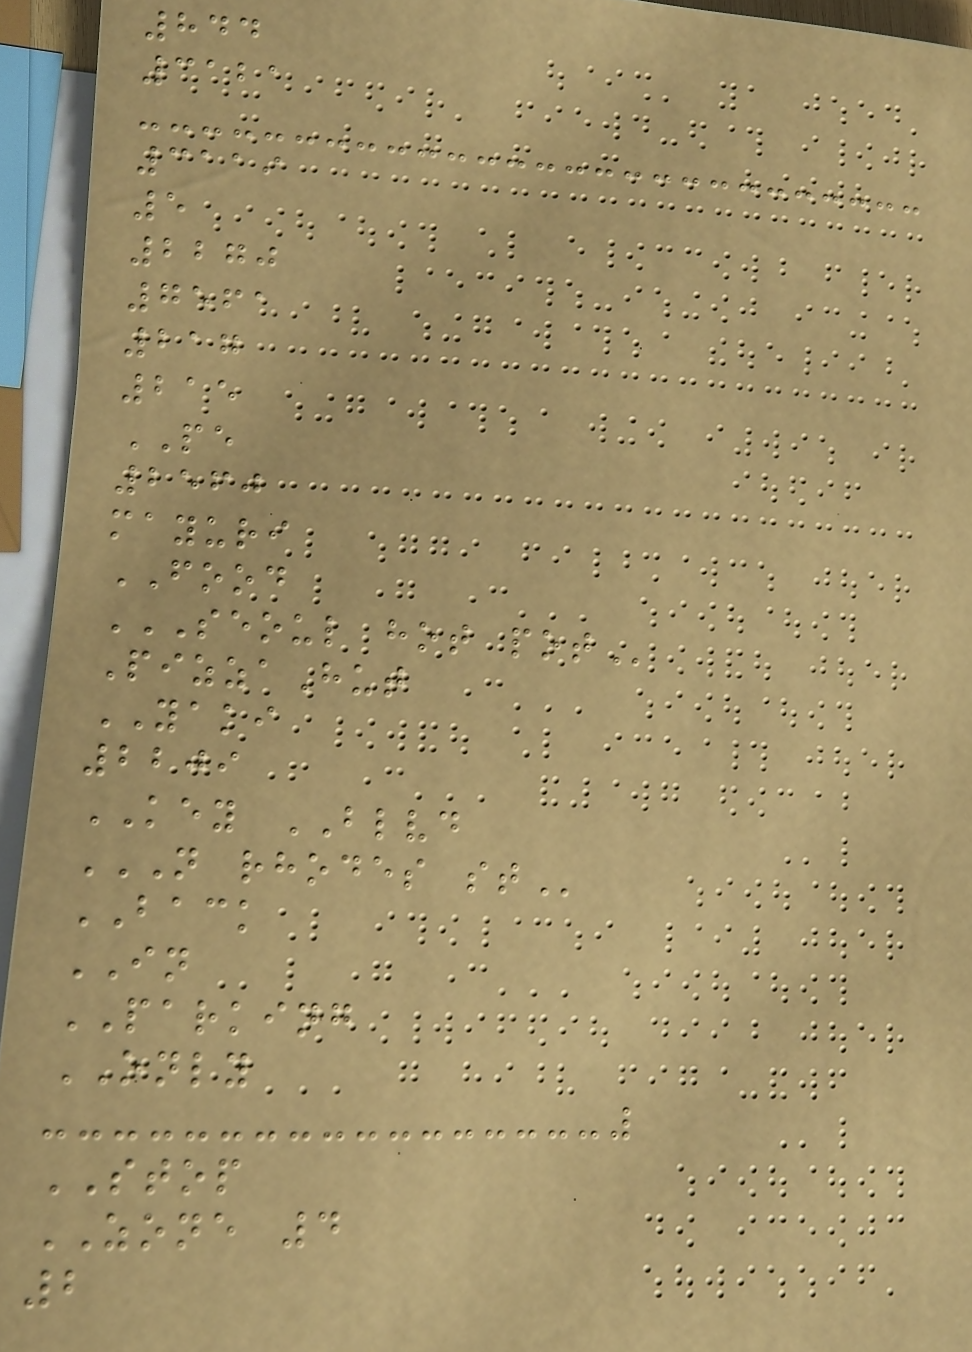844
3121
3119
5
2270
7561
217
215
PE
2560
mayuri
FOOD
SEOUL HOT POT
PizzaHut
YAKI
2209
KEY BLVD
N RHODES ST
BACK
IN
PARKING
ONLY
STOP
ZONE 4
2
